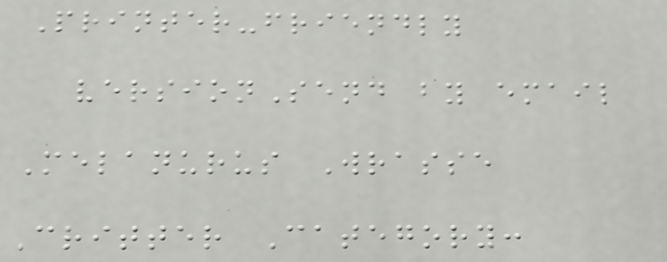Printer-friendly
versionSend by email
Melanurus Wrasse
Critter Category:
